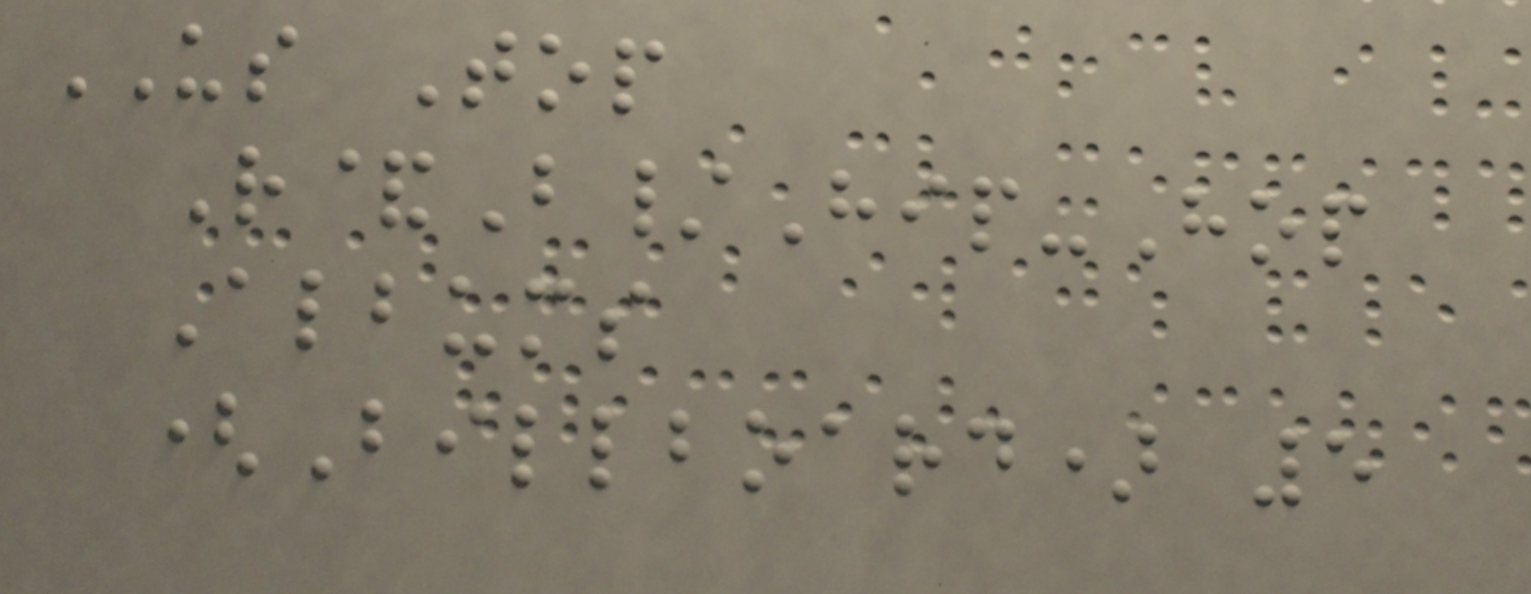US Top
R&B/Hip-Hop
Albums
(Billboard) 5
